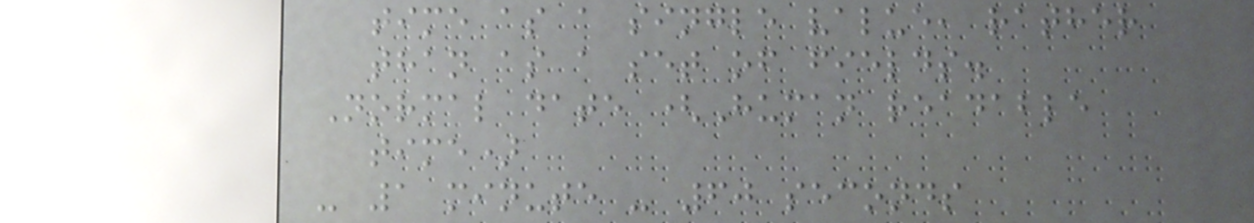time as a single value, rather
than as a set of fields.
Normal date (Human readable
time)
- 1 minute - 60 seconds
